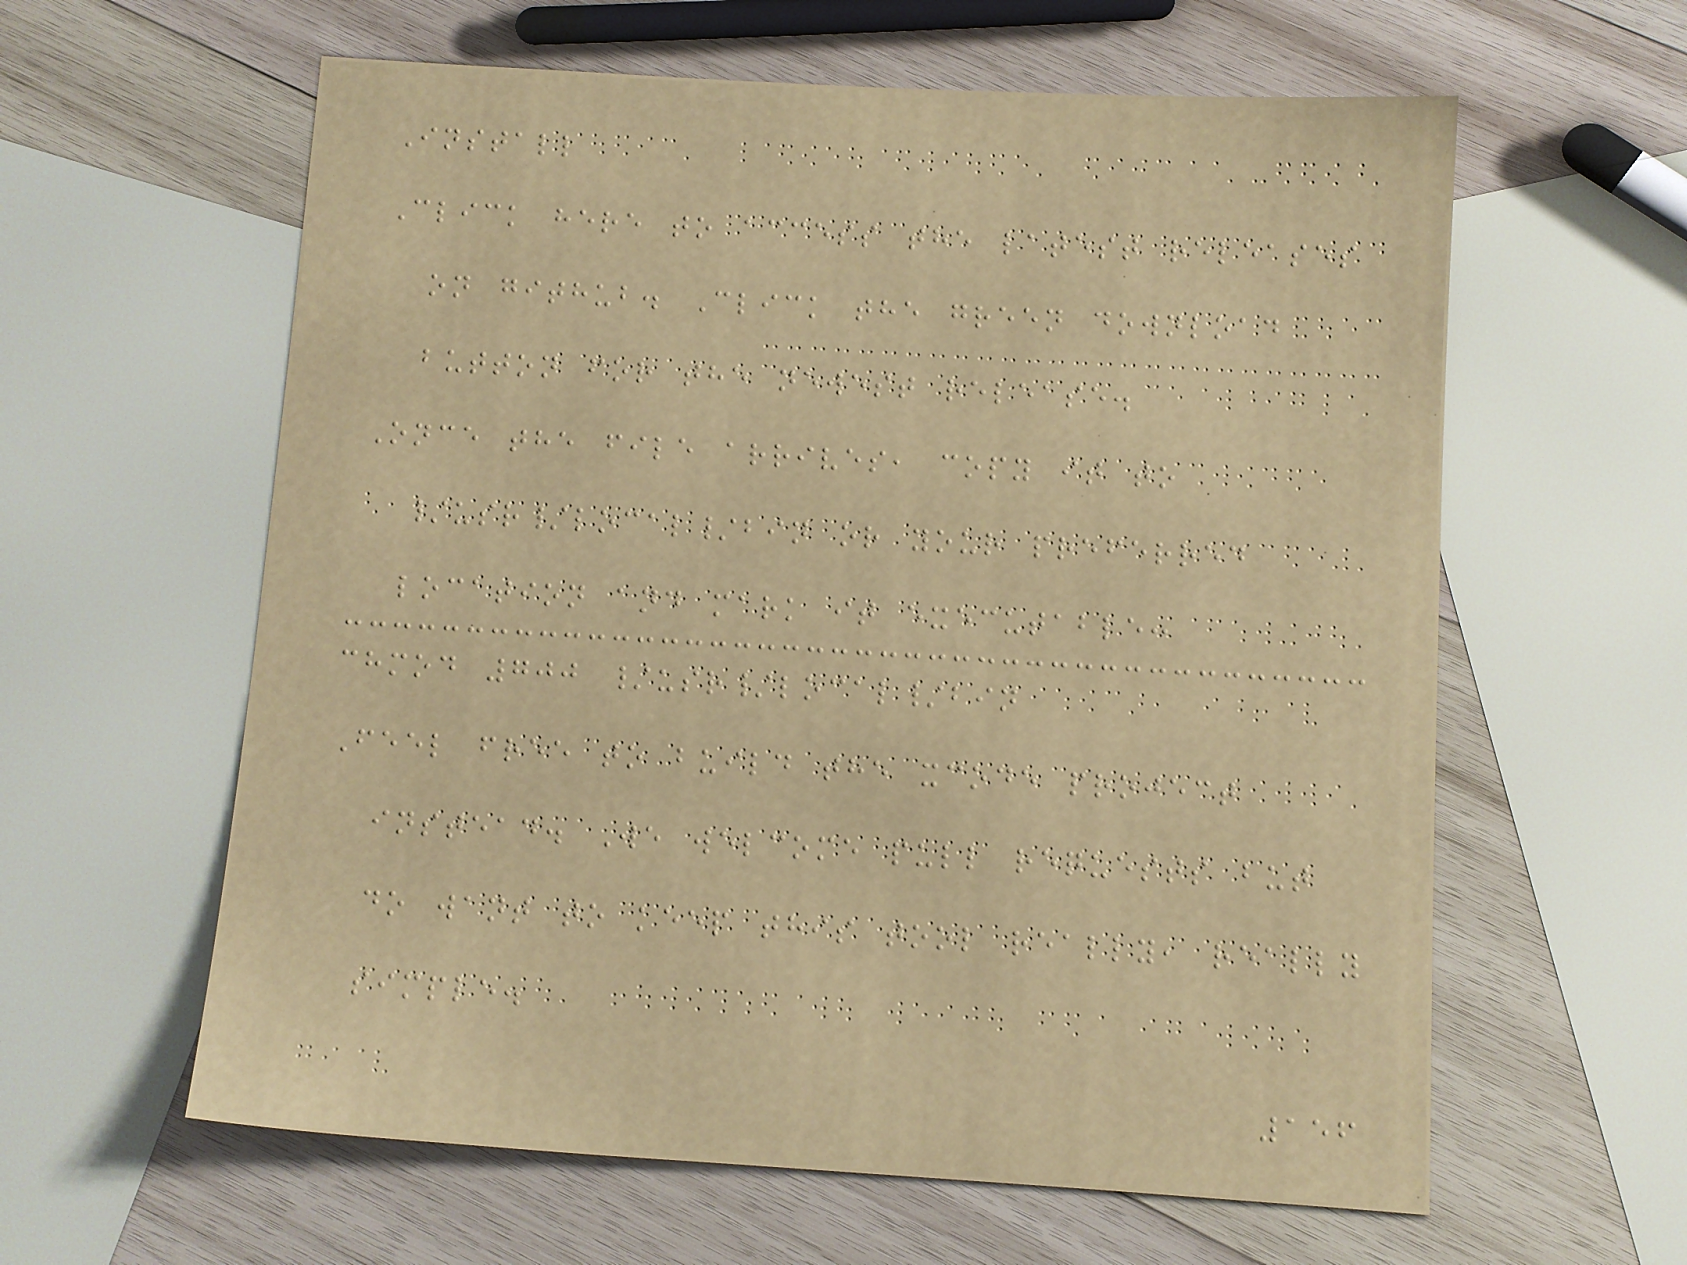Install
Click here to access the latest releases
on github. Click the green download
button for the newest release.
Once the file arrives, copy it to
/usr/local/bin or your preferred
location and mark it executable:
chmod 700 /usr/local/bin
Feel free to build the xcode project
instead. We welcome pull requests but
do want to keep this tool really, really
simple.
156
